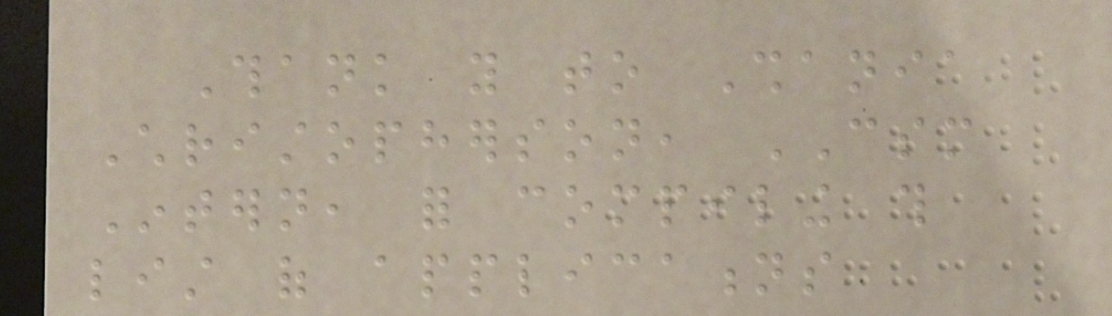Thank you to Shania
Christopherson, CSM
Intern, for compiling this
list of applications
